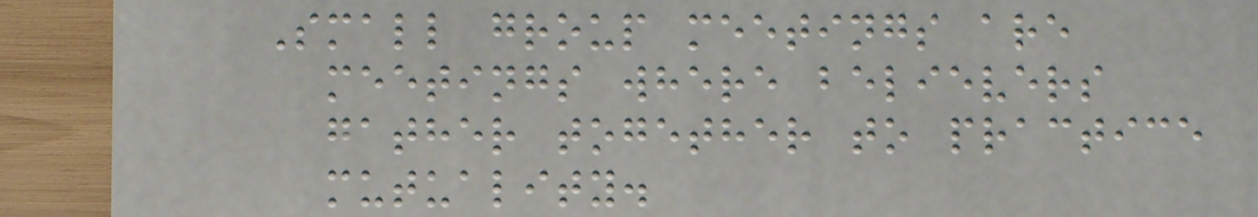Small group meetings are
meetings where believers
gather together to practice
mutuality.
